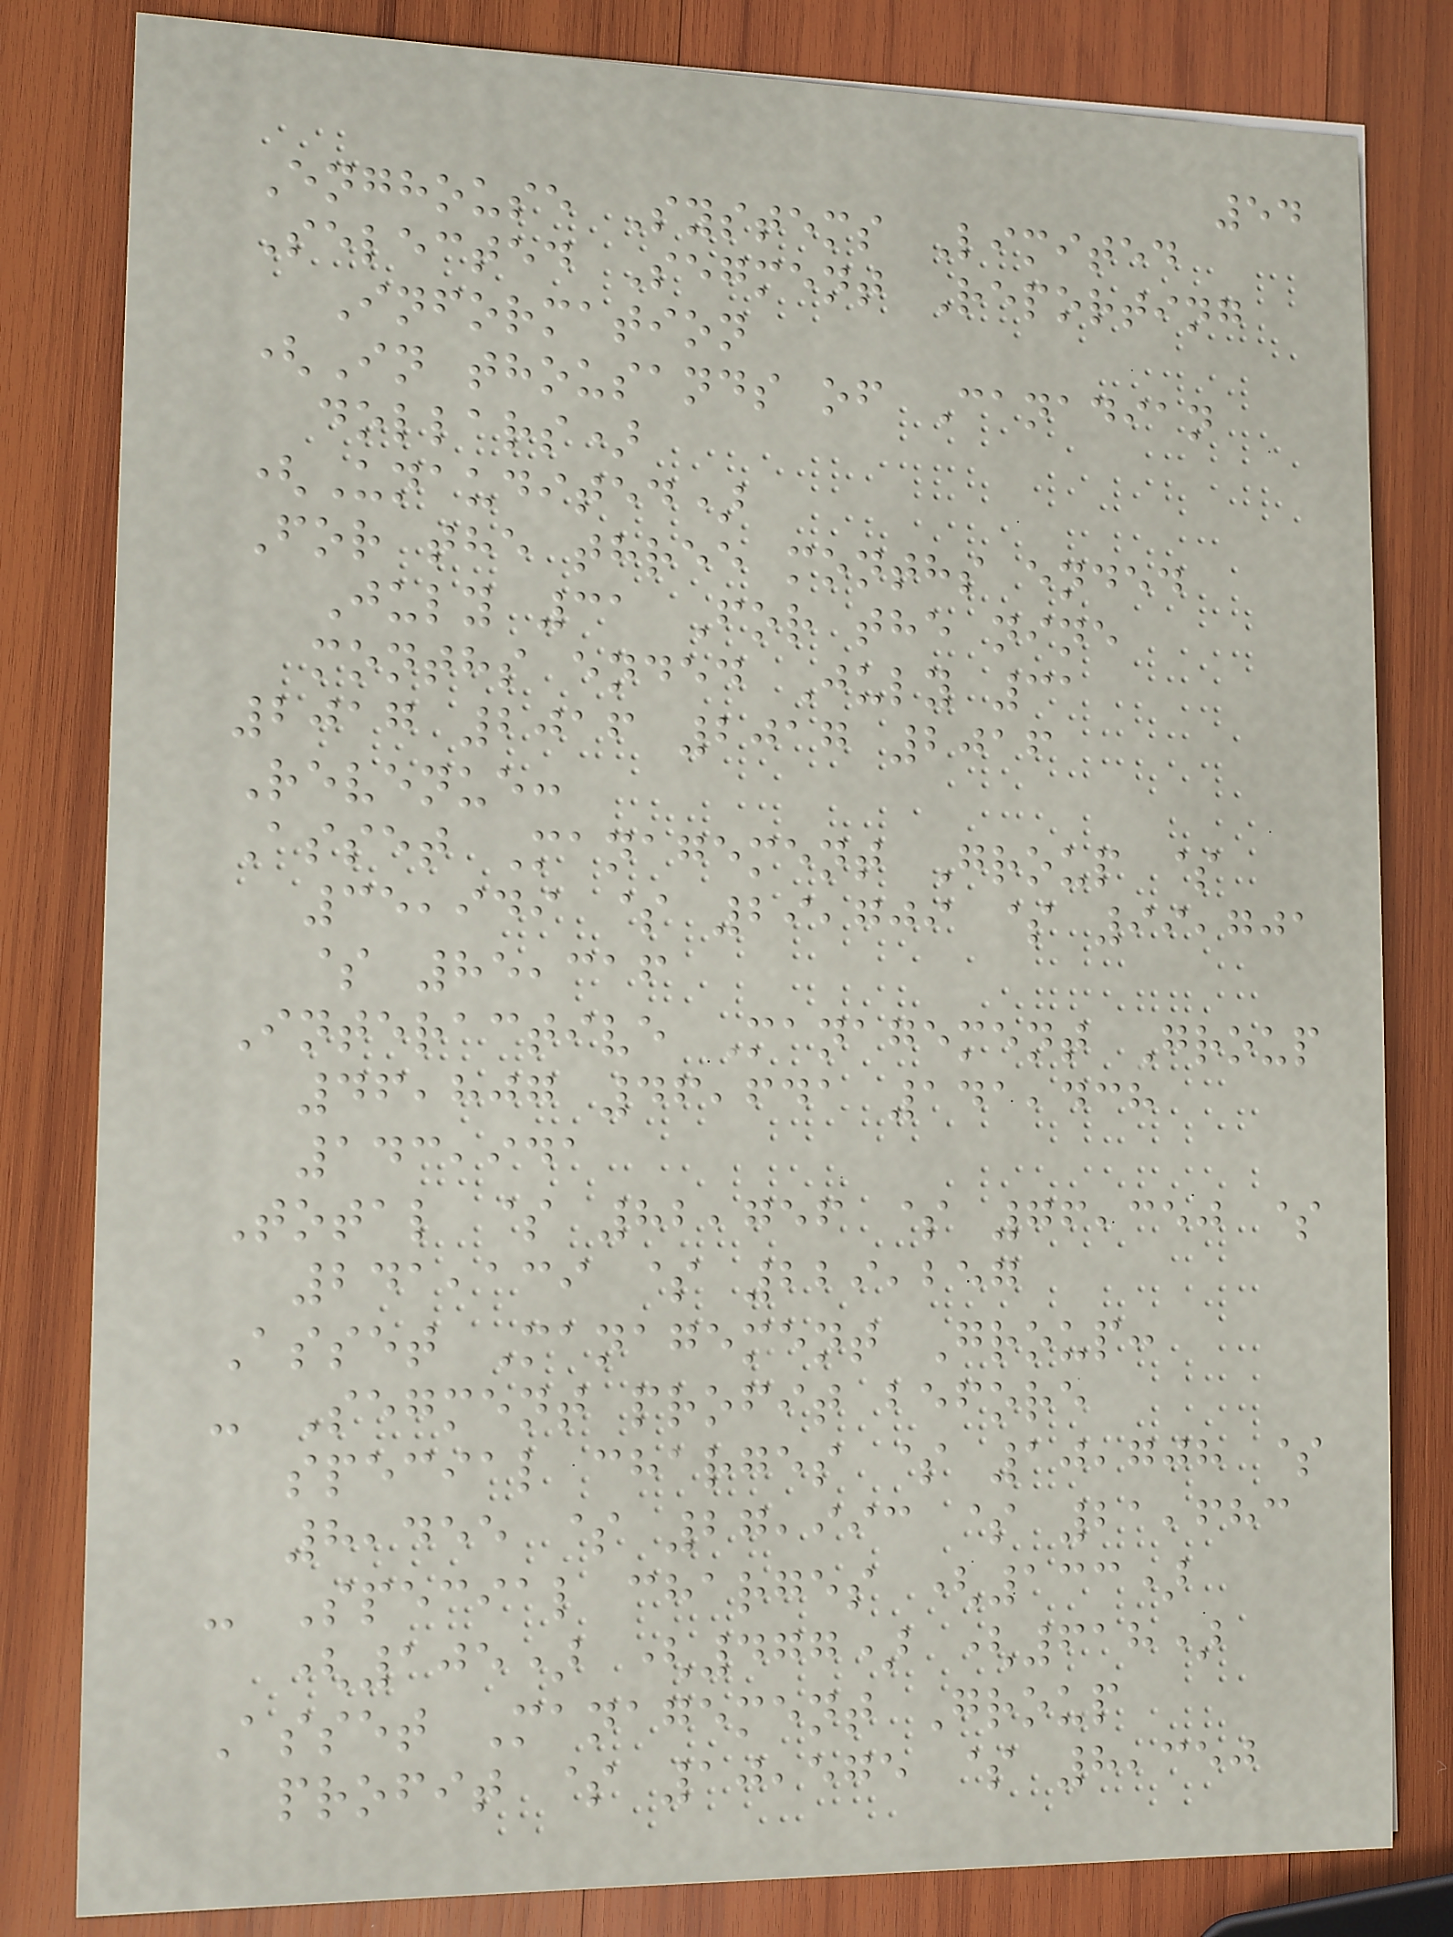54
Enghouse Systems Limited
Selected Segment Reporting
Information
(In thousands of Canadian
dollars)
(Unaudited)
For the three months ended
July 31 For the nine
months ended July 31
2017 2016 2017 2016
Revenue:
Asset Management Group $
35,949 $ 29,709 $ 99,701
$ 85,316
Interactive Management Group
46,807 46,641 141,438
143,941
Total $ 82,756 $ 76,350 $
241,139 $ 229,257
Asset Management Group:
- Segment profit before
special charges $ 10,708 $
8,455 $ 27,993 $ 21,683
- Special charges (133)
(105) (477) (618)
Asset Management Group
profit $ 10,575 $ 8,350
